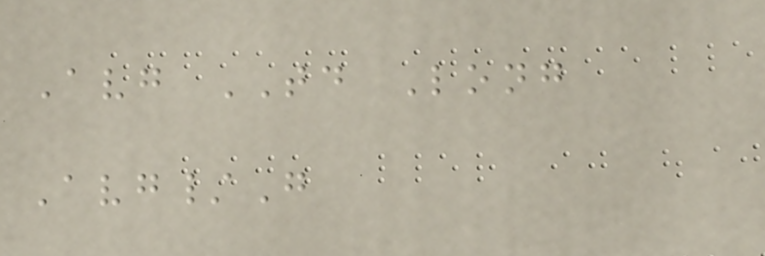Avg TD Long
Avg/G
